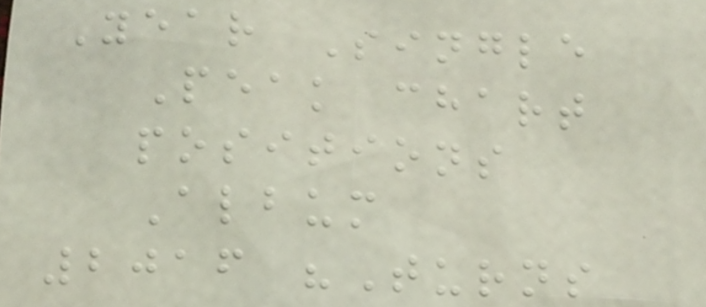Year Single
Peak chart
positions
Album
2016 "Turns
